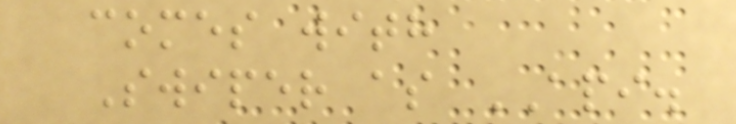comes with
Swiper as API.
